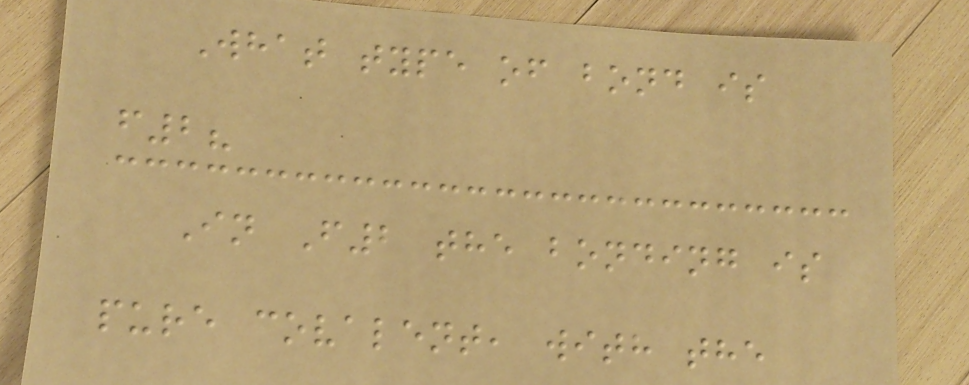What type of bond is
f2?
In F2 the bonding is
pure covalent, with the
